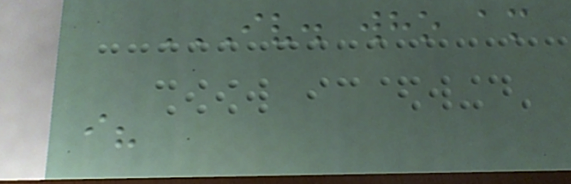IV. WHO AM
I?
